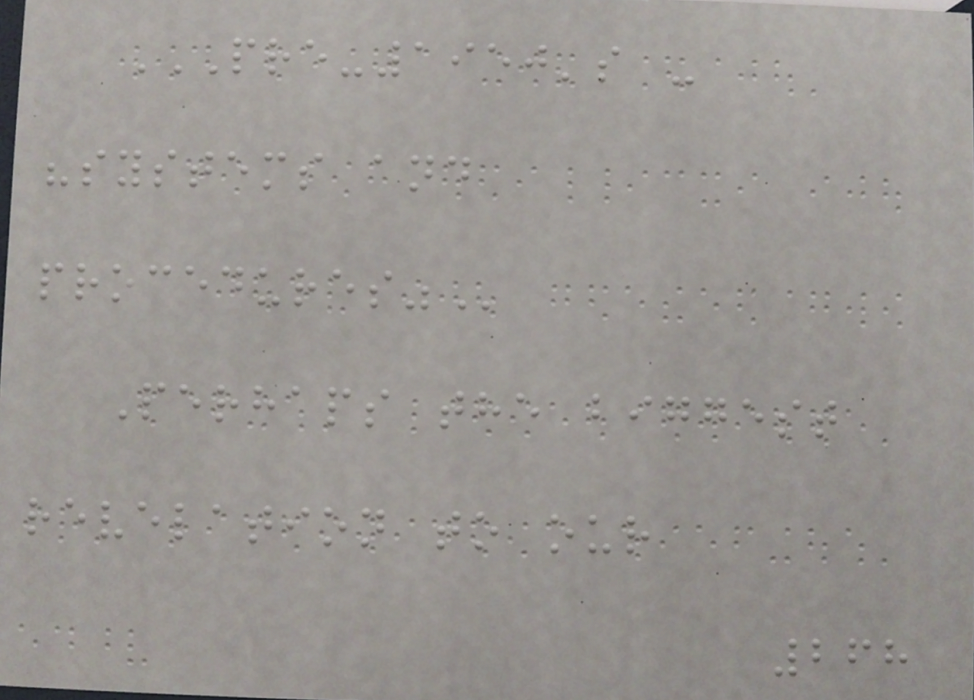PRE-1950'S -
"SYSTEMS AND
PROCEDURES"
Perhaps the biggest
revelation to our
268
